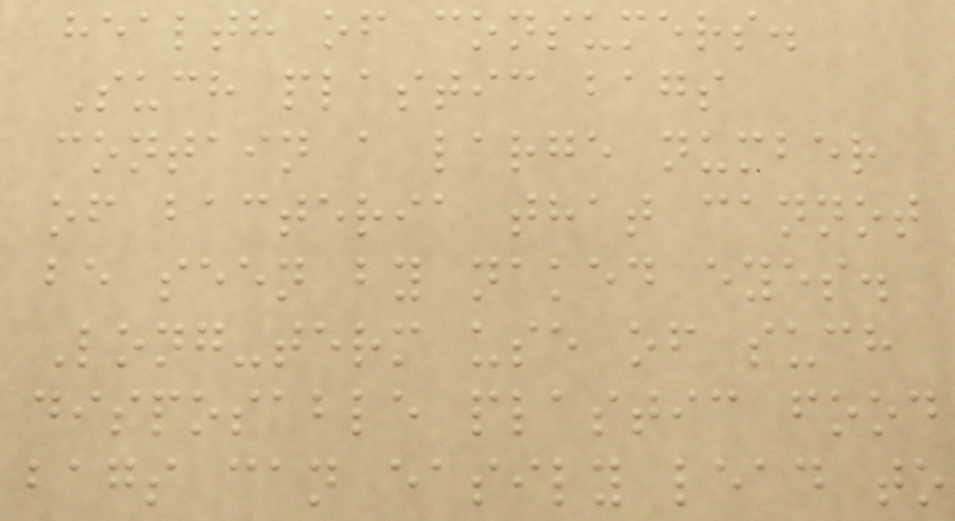health of consumers.
Such plastic bags
contain a large number
of bacteria that cannot
be seen by naked eyes.
Long-term use of such
disposable plastic food
bags can easily lead to
